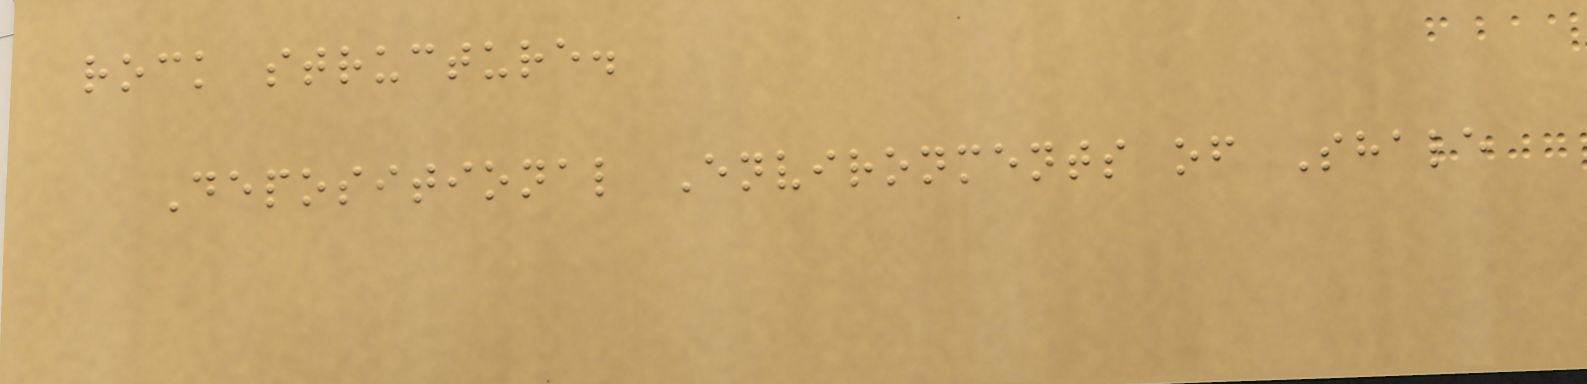rock structure.
Depositional Environments of Shale
